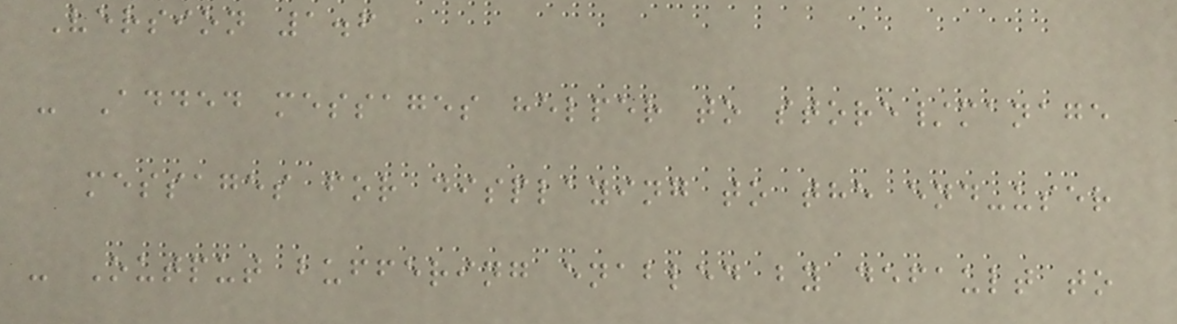Version 1.6
- Added messages helper to store/manage
messages for displaying to the end-user
- Output buffering enabled by default to
